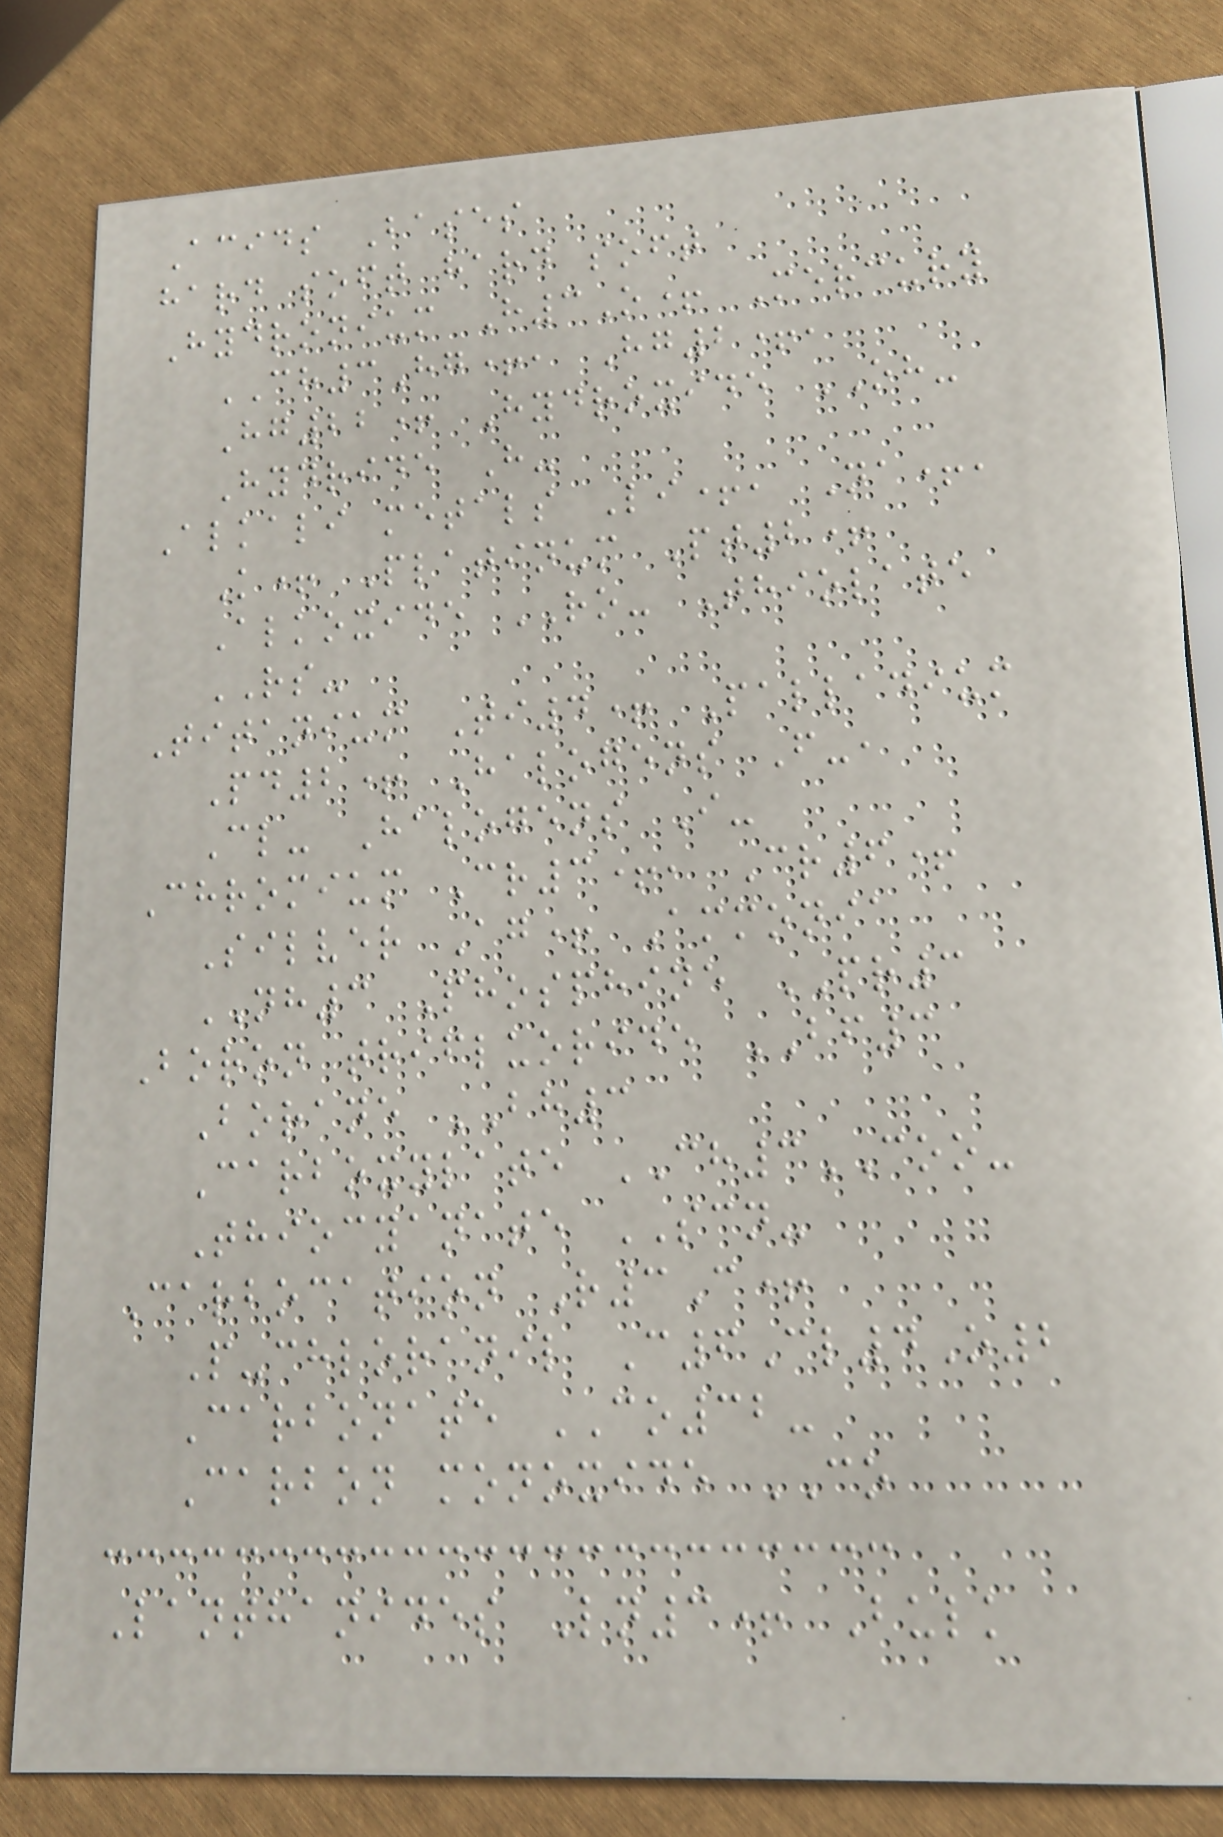Acids Bases
hard soft hard soft
Hydronium H3O+ Mercury
CH3Hg+, Hg2+,
Hg22+ Hydroxide OH-
Hydride H-
Alkali metals Li+, Na+,
K+ Platinum Pt2+
Alkoxide RO- Thiolate
RS-
Titanium Ti4+ Palladium
Pd2+ Halogens F-,
Cl- Halogens I-
Chromium Cr3+, Cr6+
Silver Ag+ Ammonia
NH3 Phosphine PR3
Boron trifluoride BF3
Borane BH3
Carboxylate CH3COO-
Thiocyanate SCN-
Carbocation R3C+
P-chloranil C6Cl4O2
Carbonate CO32-
Carbon monoxide CO
Lanthanides Ln3+ Bulk
